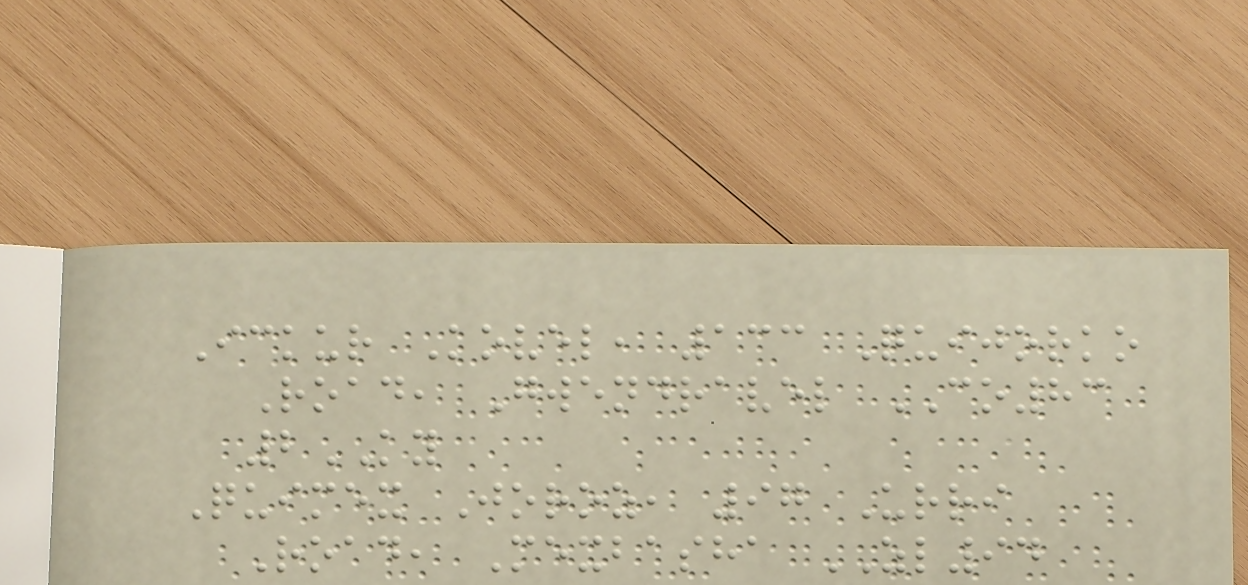Ickur Kovel, 133 Quijorko
Road, Gwendravel CO83
2KY
Quimex Joroz, 97 Urri
Road, Mexbasha ZL94
